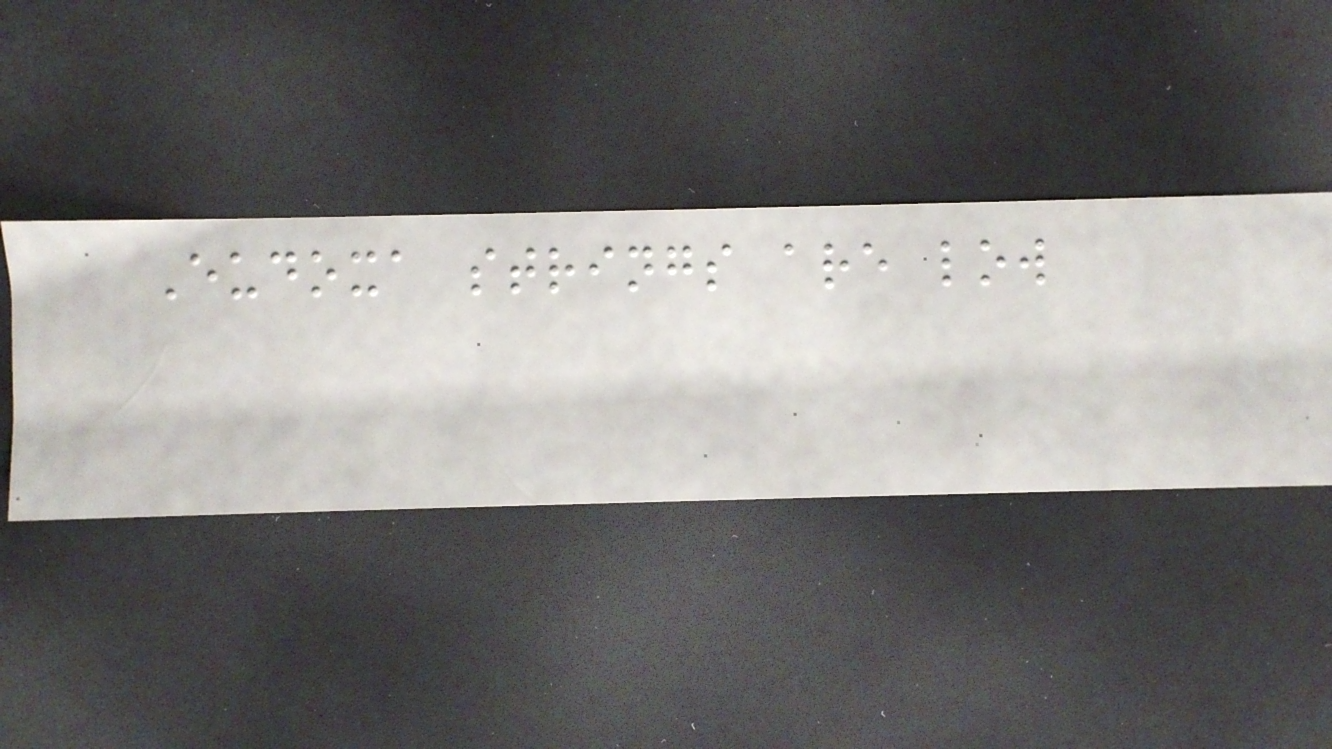Eudoxa strings are low
